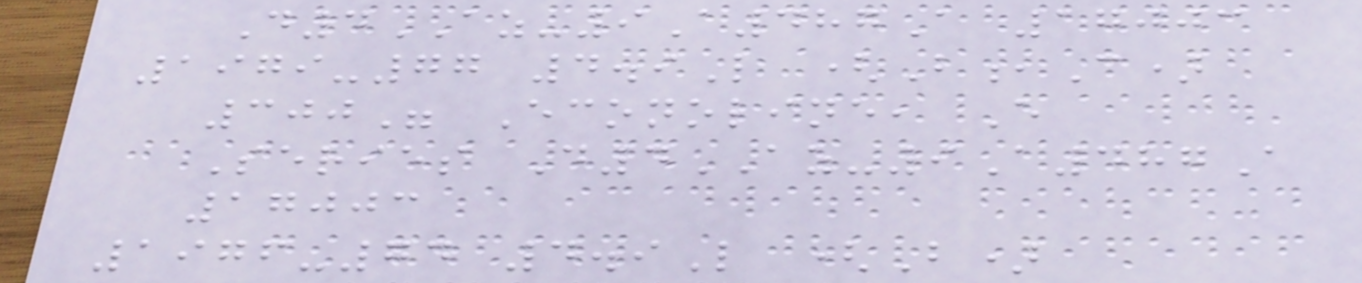D4AZ-9A487A 17003
1979-77 4.9L (B,C)
300" Econoline, E
Series D4AZ-9A487A
17003
1976-74 4.9L (B)
